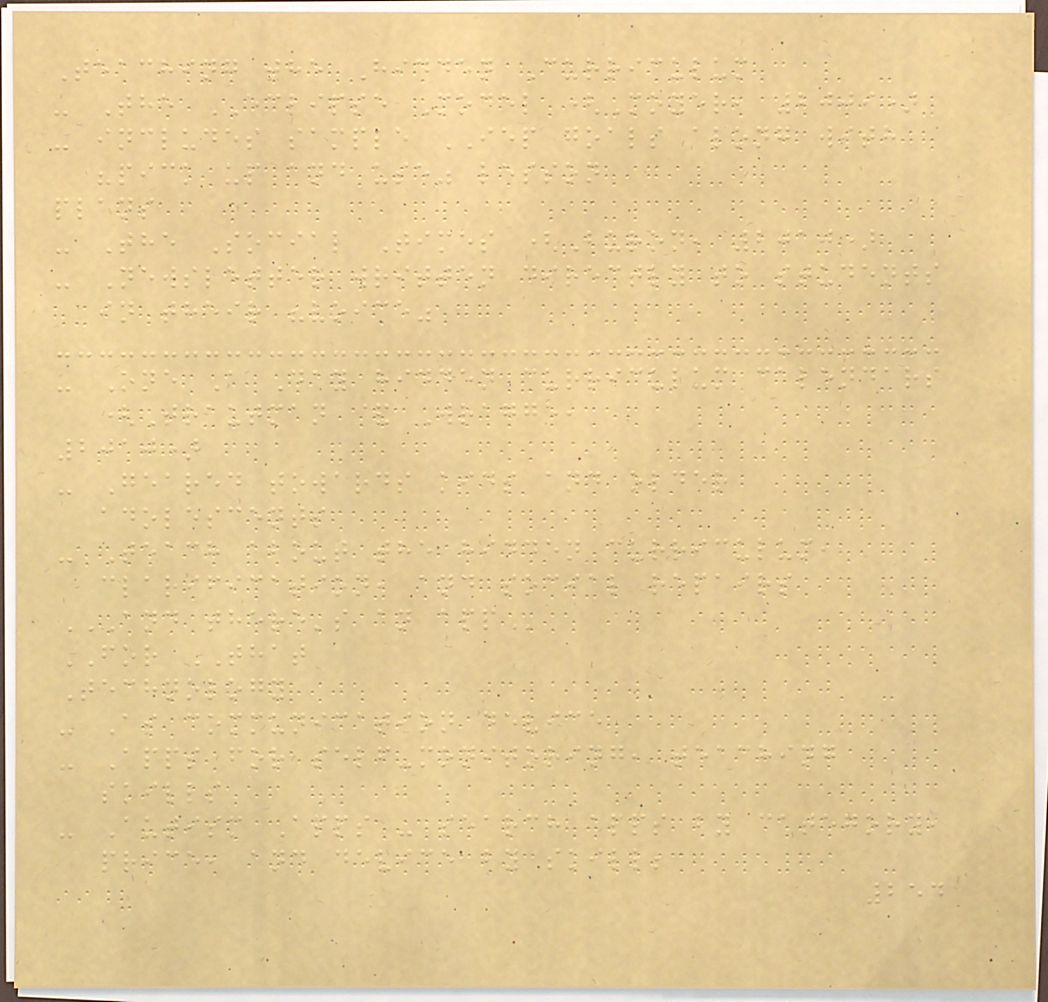Teaching the Hidden Curriculum
- The ECLIPSE Model (Moyer, 2009)
- includes sample IEP goals along with
"pick up and use" lesson
plans
- The Social Times (Buron, 2010)
- Newsletter written directly to students
in their "voice"
- One A Day hidden curriculum calendars
(Trautman & Wragge,
2010)
- Geared towards kids and older
adolescents
- Teach about the hidden curriculum,
clarification, and social repairs
AND THERE'S AN APP
FOR THAT
Technology
- As communication device
- Apps for self-monitoring, teaching
skills
- Autism Apps - search apps by category,
price, and device by skill;
254
